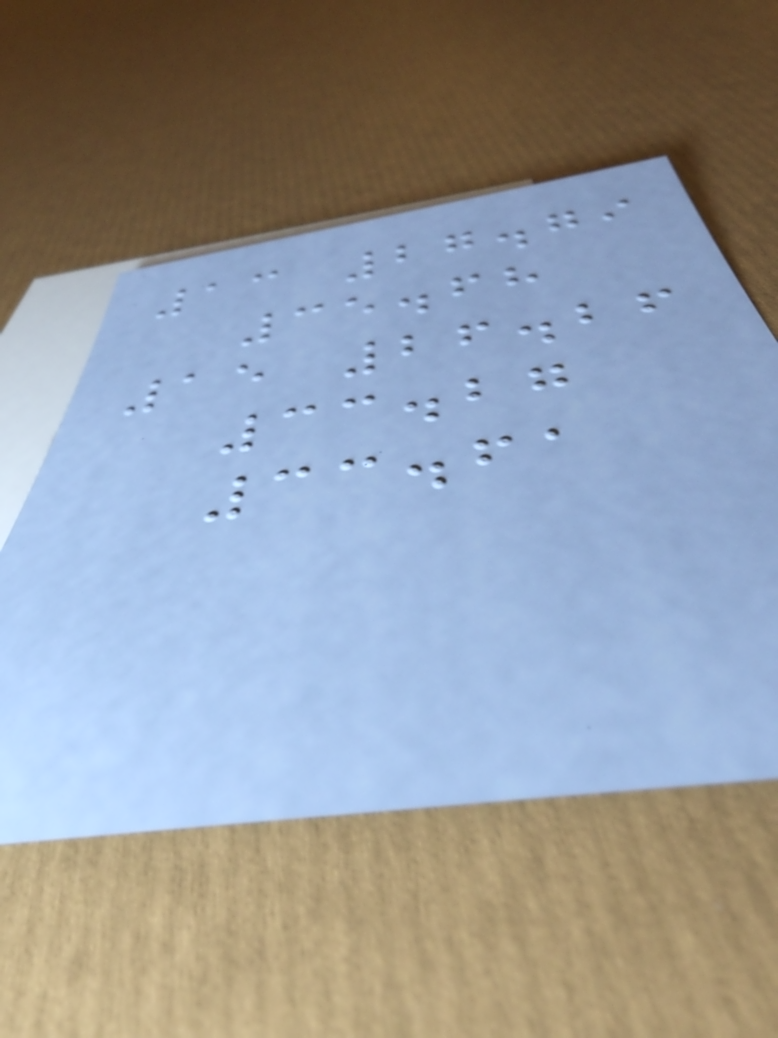13 27.79
35.68
15 26.26
33.27
33.61
